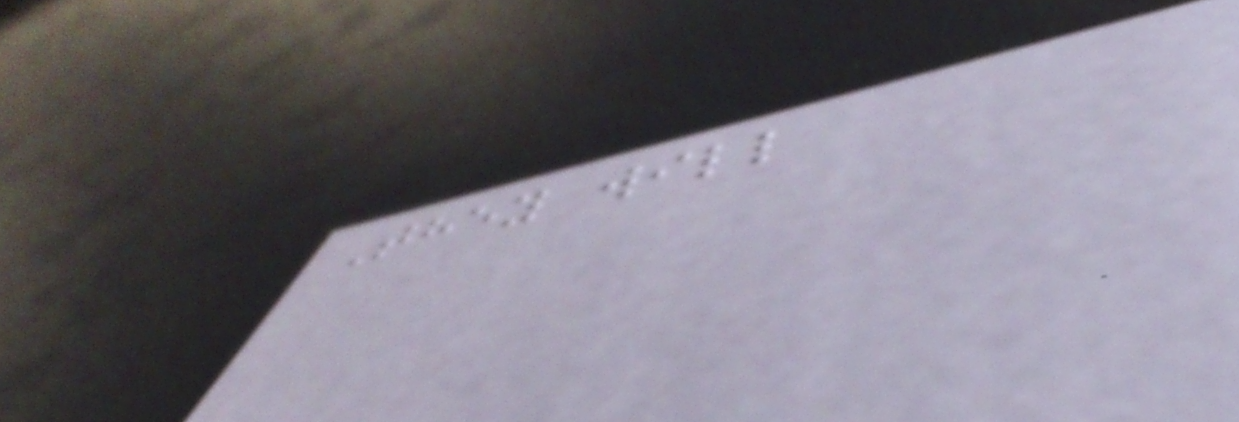They will
